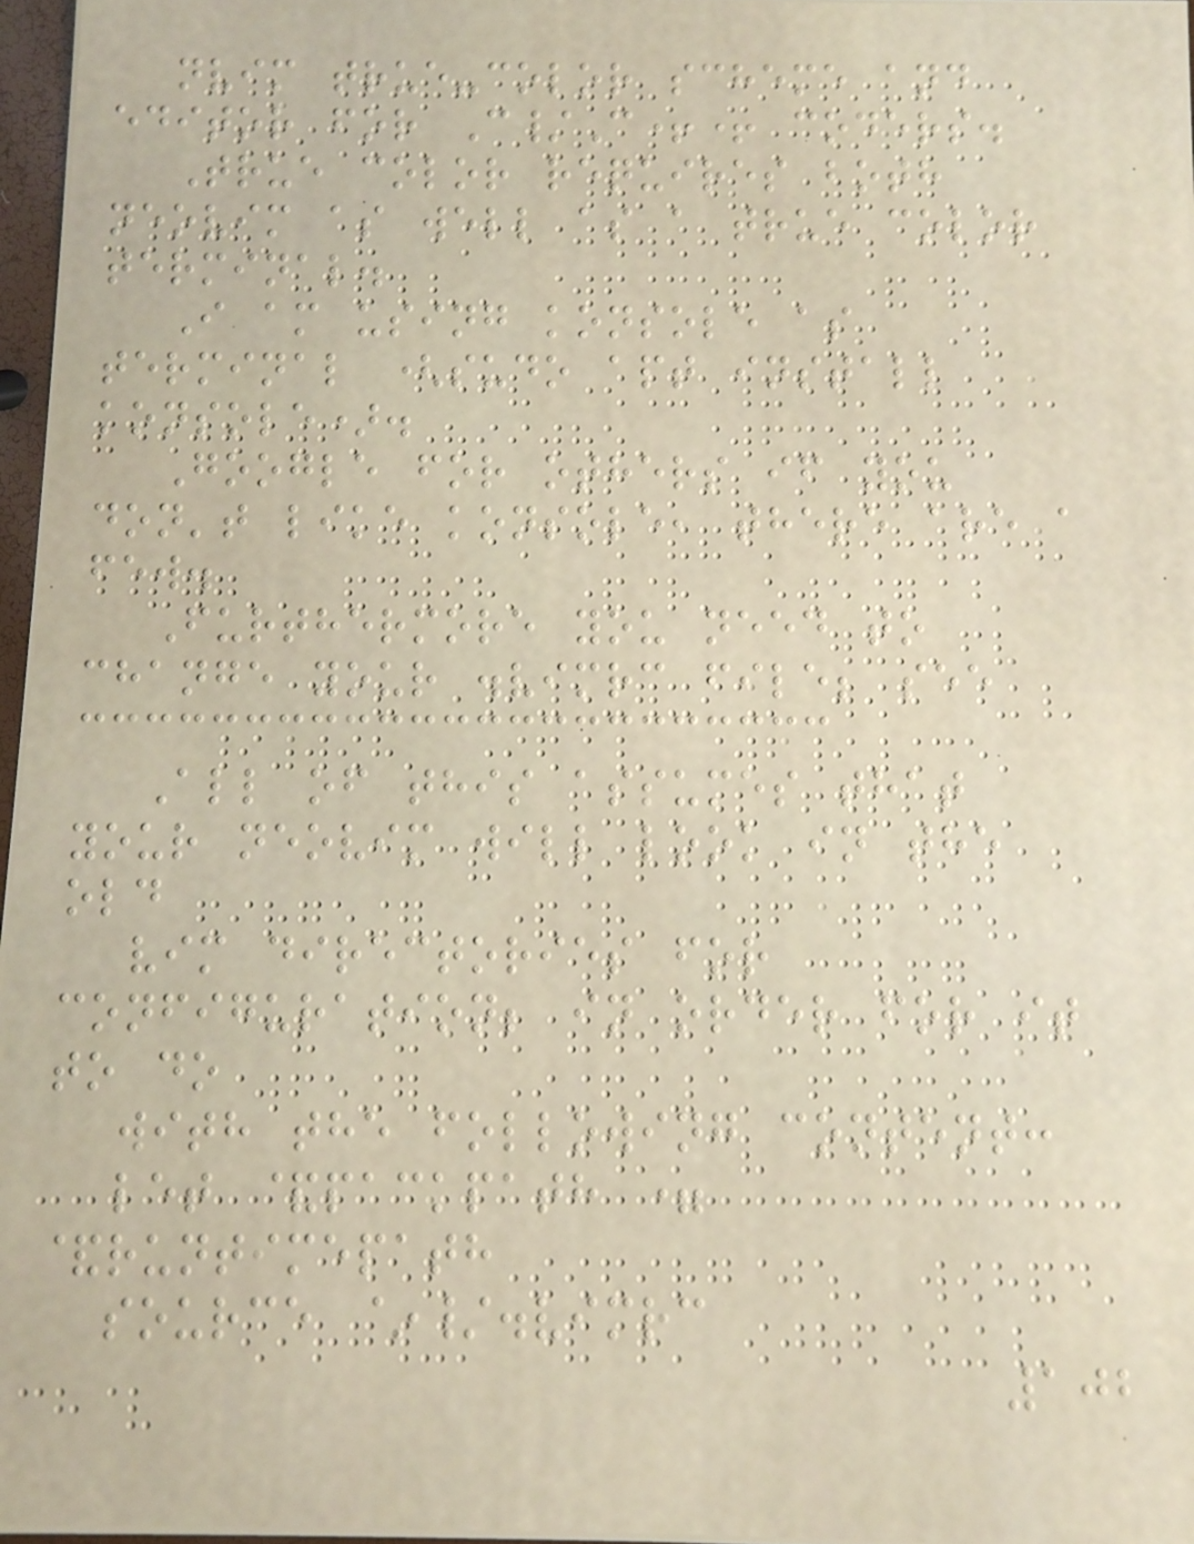nvim true-color scheme and
editor for C/C++ coders.
True color requires both
neovim as well as a true color
terminal.
I am using konsole as
terminal (sudo apt install
konsole).
Google for others if you
don't like konsole, there are a
few.
Furthermore you need to
change your .vimrc file; see
All of this assumes that
your neovim will look in the
old
vim directories for
configuration; in order for it
to do
with the following content:
let &packpath =
&runtimepath
source ~/.vimrc
102
